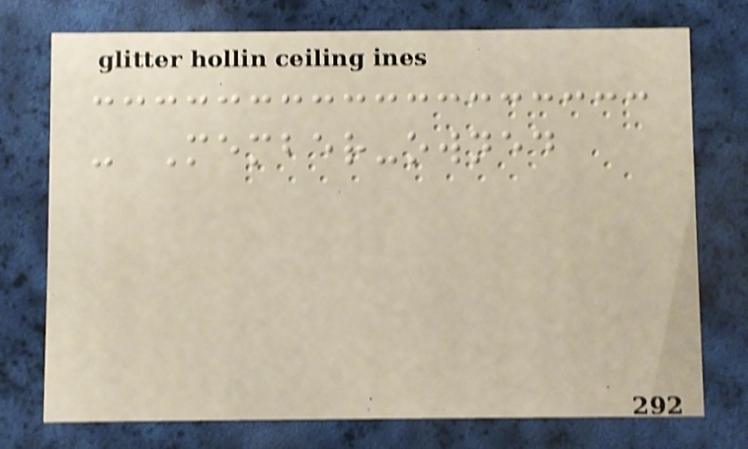- Member-owned
